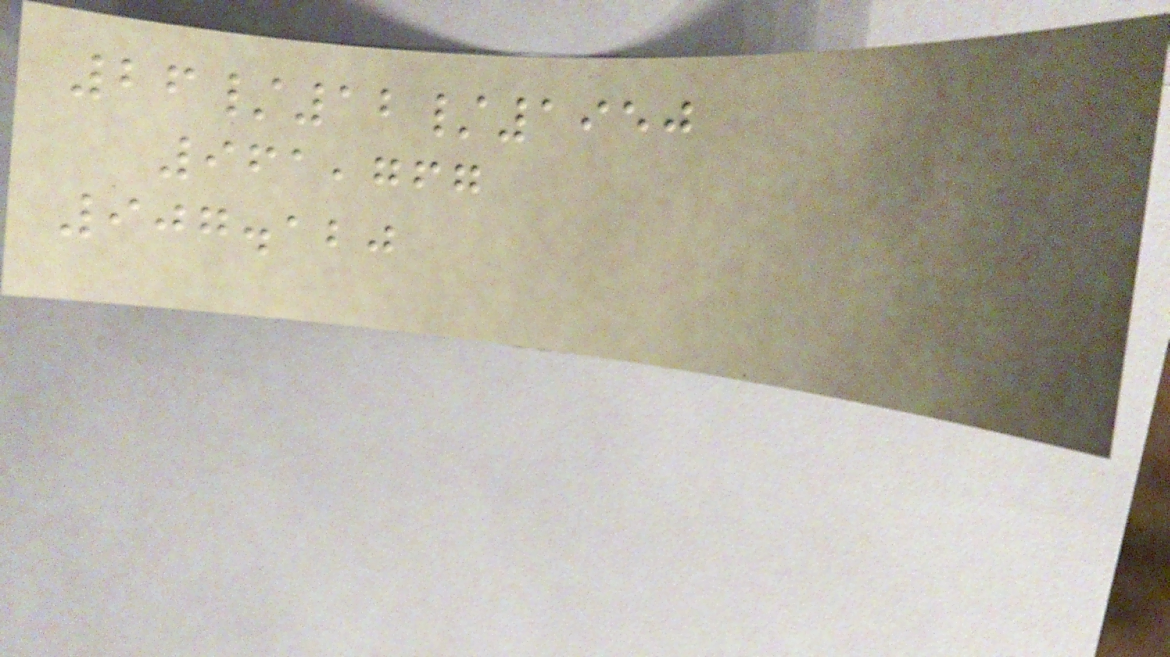26/12/1950
961,767
907.120
